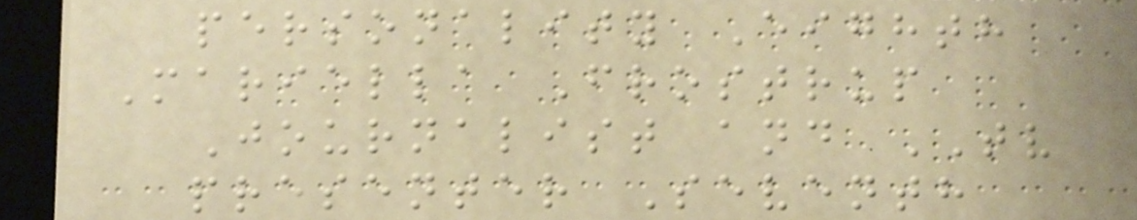personality Eighth
Mariella Frostrup
Journalist and TV
presenter Seventh
